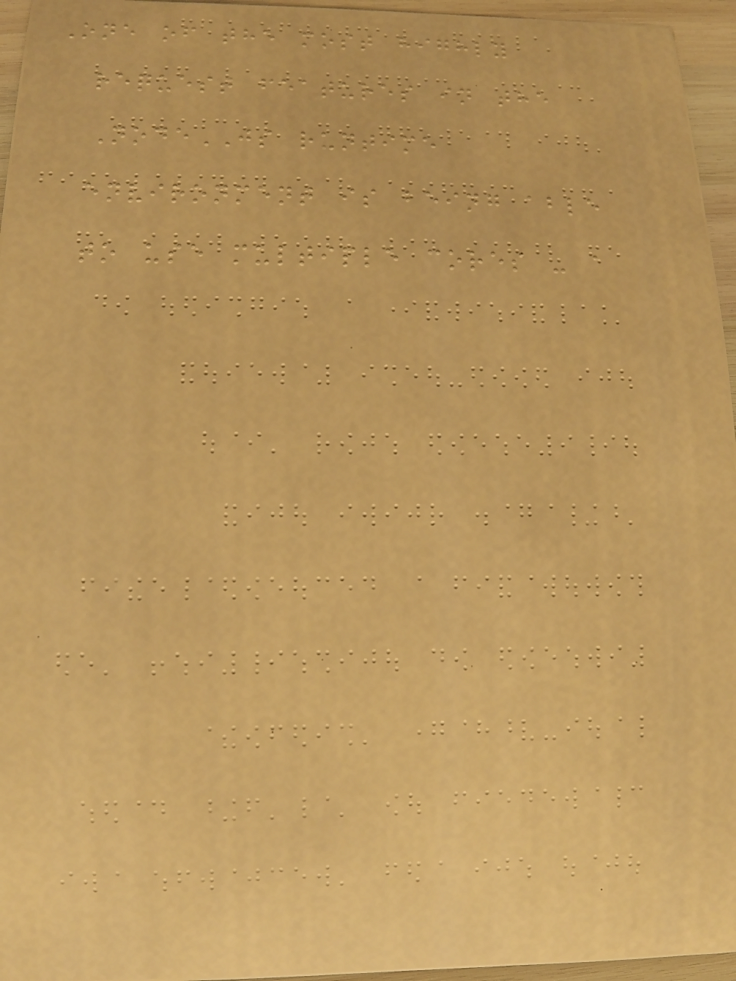One of the most highly
request features in the
NodeJS runtime
environment is being able
to use multiple cores - a
